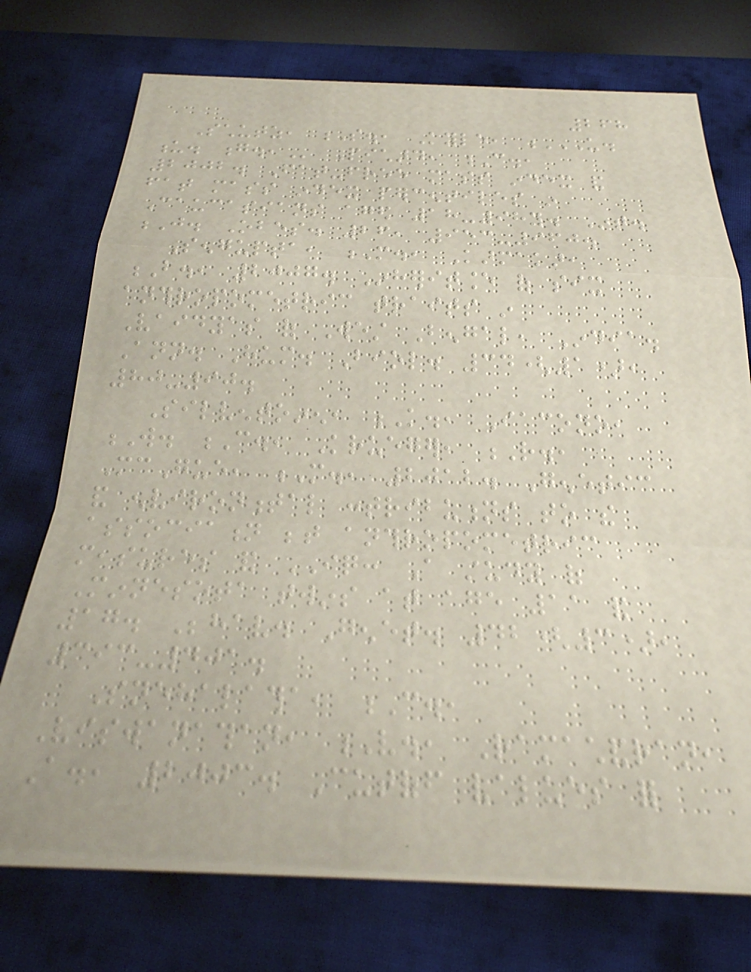268
Schutz, S., Kyle, U.
U. G., Pichard, C.,
2002. Fat-free mass index and
fat mass index percentiles in
Caucasians aged 18-98y. Int.
J. Obes. 26, 953-960.
Sengupta, M., Karmakar,
B., 2007. Inheritance of six
anthropometric traits in
Vaidyas of West Bengal, India.
Ann. Hum. Biol. 34(1),
80-90.
Silventoinen, K., Iacono,
W. C., Krueger, R.,
McGue, M., 2012. Genetic
and environmental contributions to the
association between anthropometric
measures and IQ: A study of
Minnesota twins at age 11 and
17. Behav. Genet. 42(3),
393-401.
Snehalatha, C.,
Viswanathan, V., Ramachandran,
A., 2003. Cutoff values for
